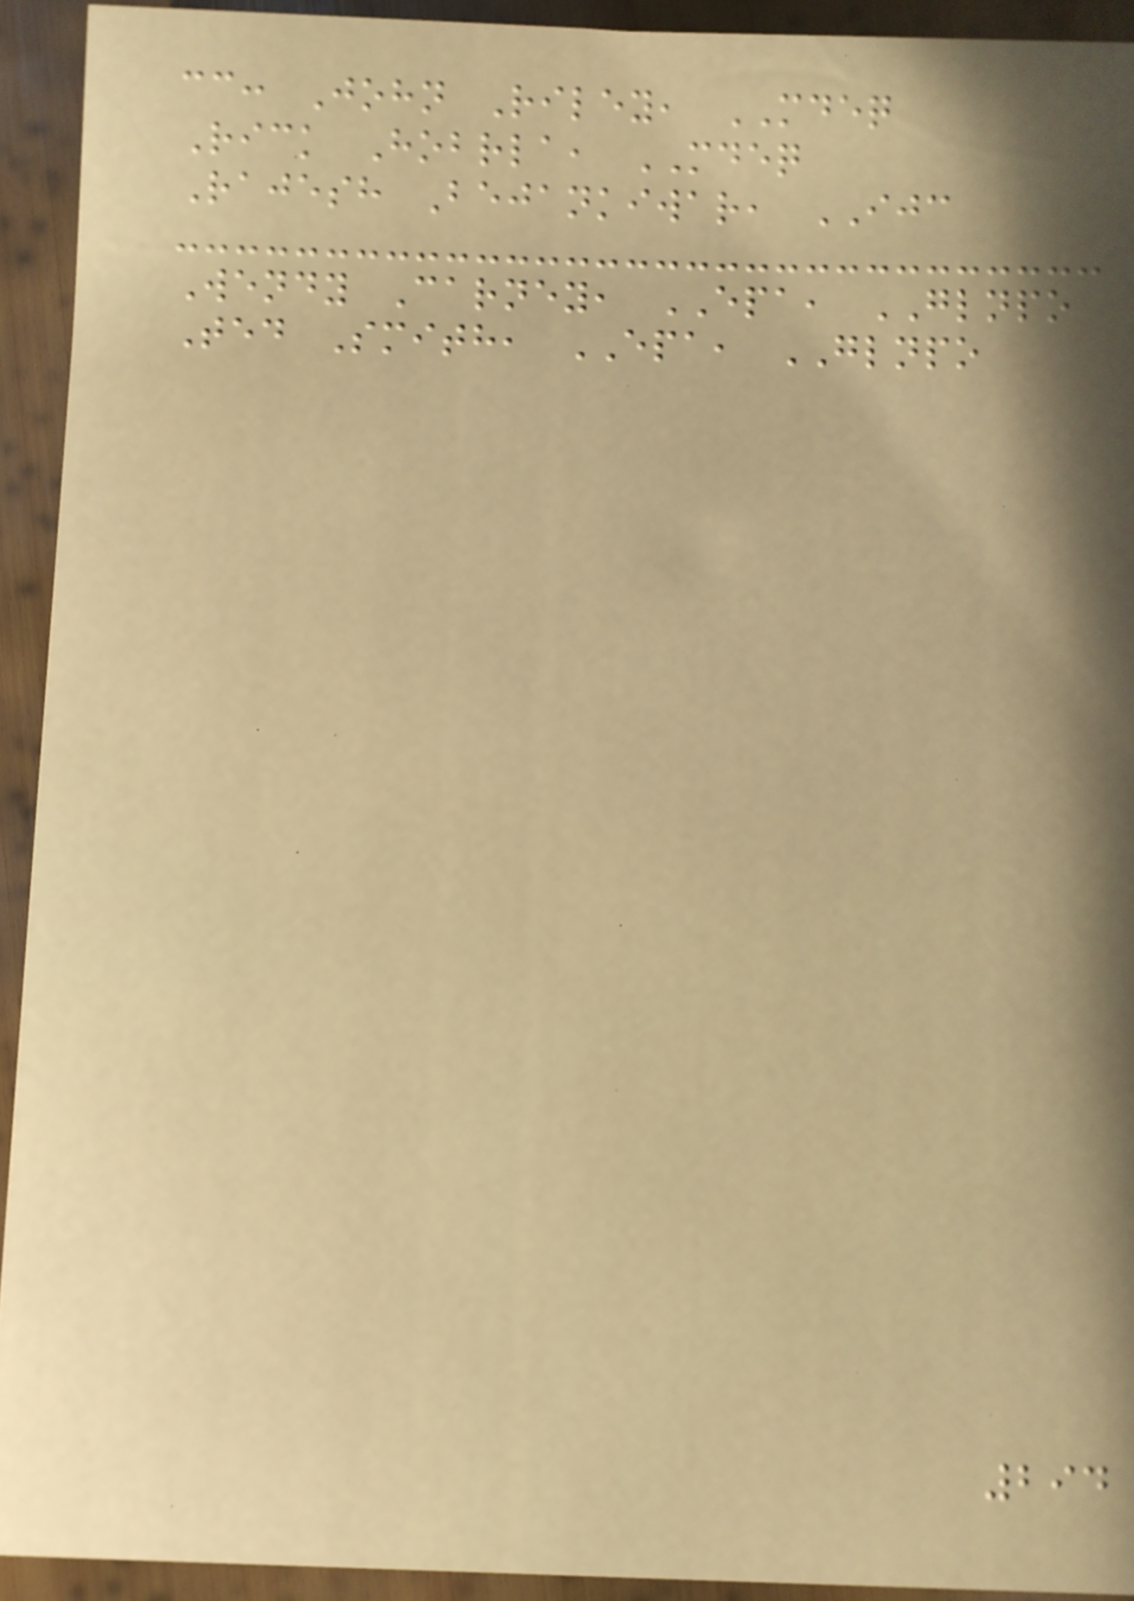cc: John Riley, MDEQ
Rick Hobrla, MDEQ
Rajesh Bejankiwar, IJC
Wendy Carney, EPA, GLNPO
Ted Smith, EPA, GLNPO
294
